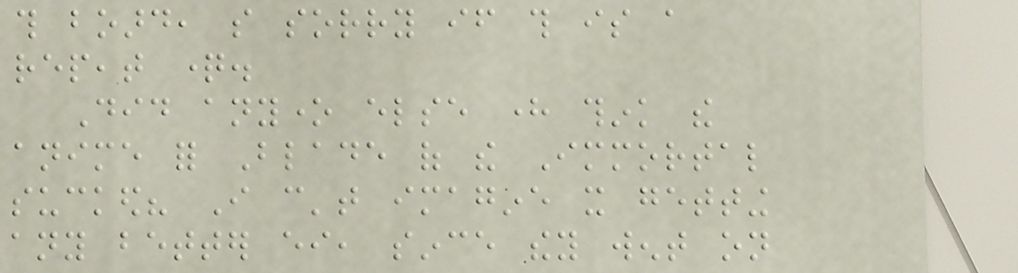this board, so sorry if this is a
repeat question.
Did anyone else here think the
anime for Blade of the Immortal
sucked? I can't imagine it getting
any better either, since they went on
